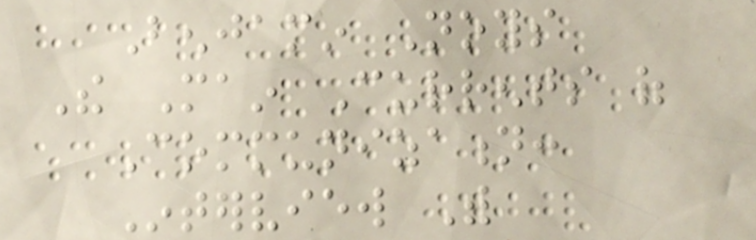Benjamin Noys
The Main Currents of
Communization:
Interview With
